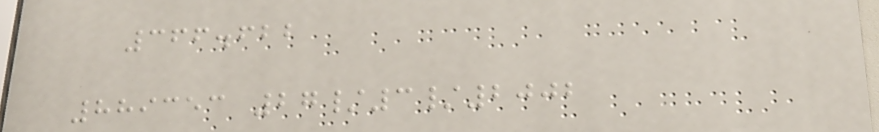366.622
889353 27/3/2002
